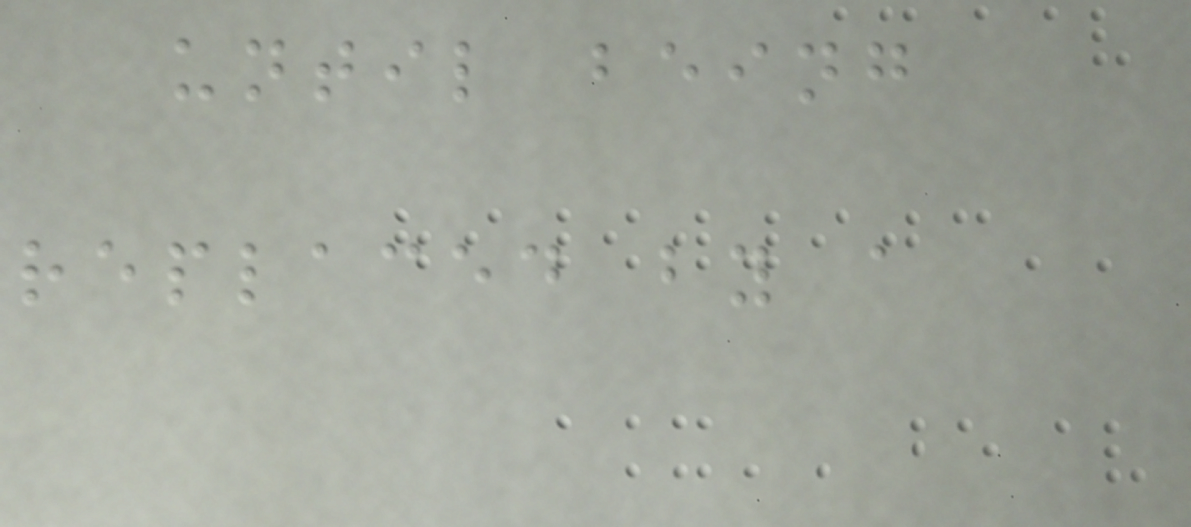until being
replaced by a
